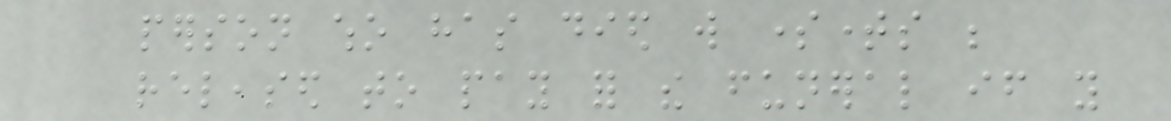person who has died will sometimes be
released to pay for the funeral if you
